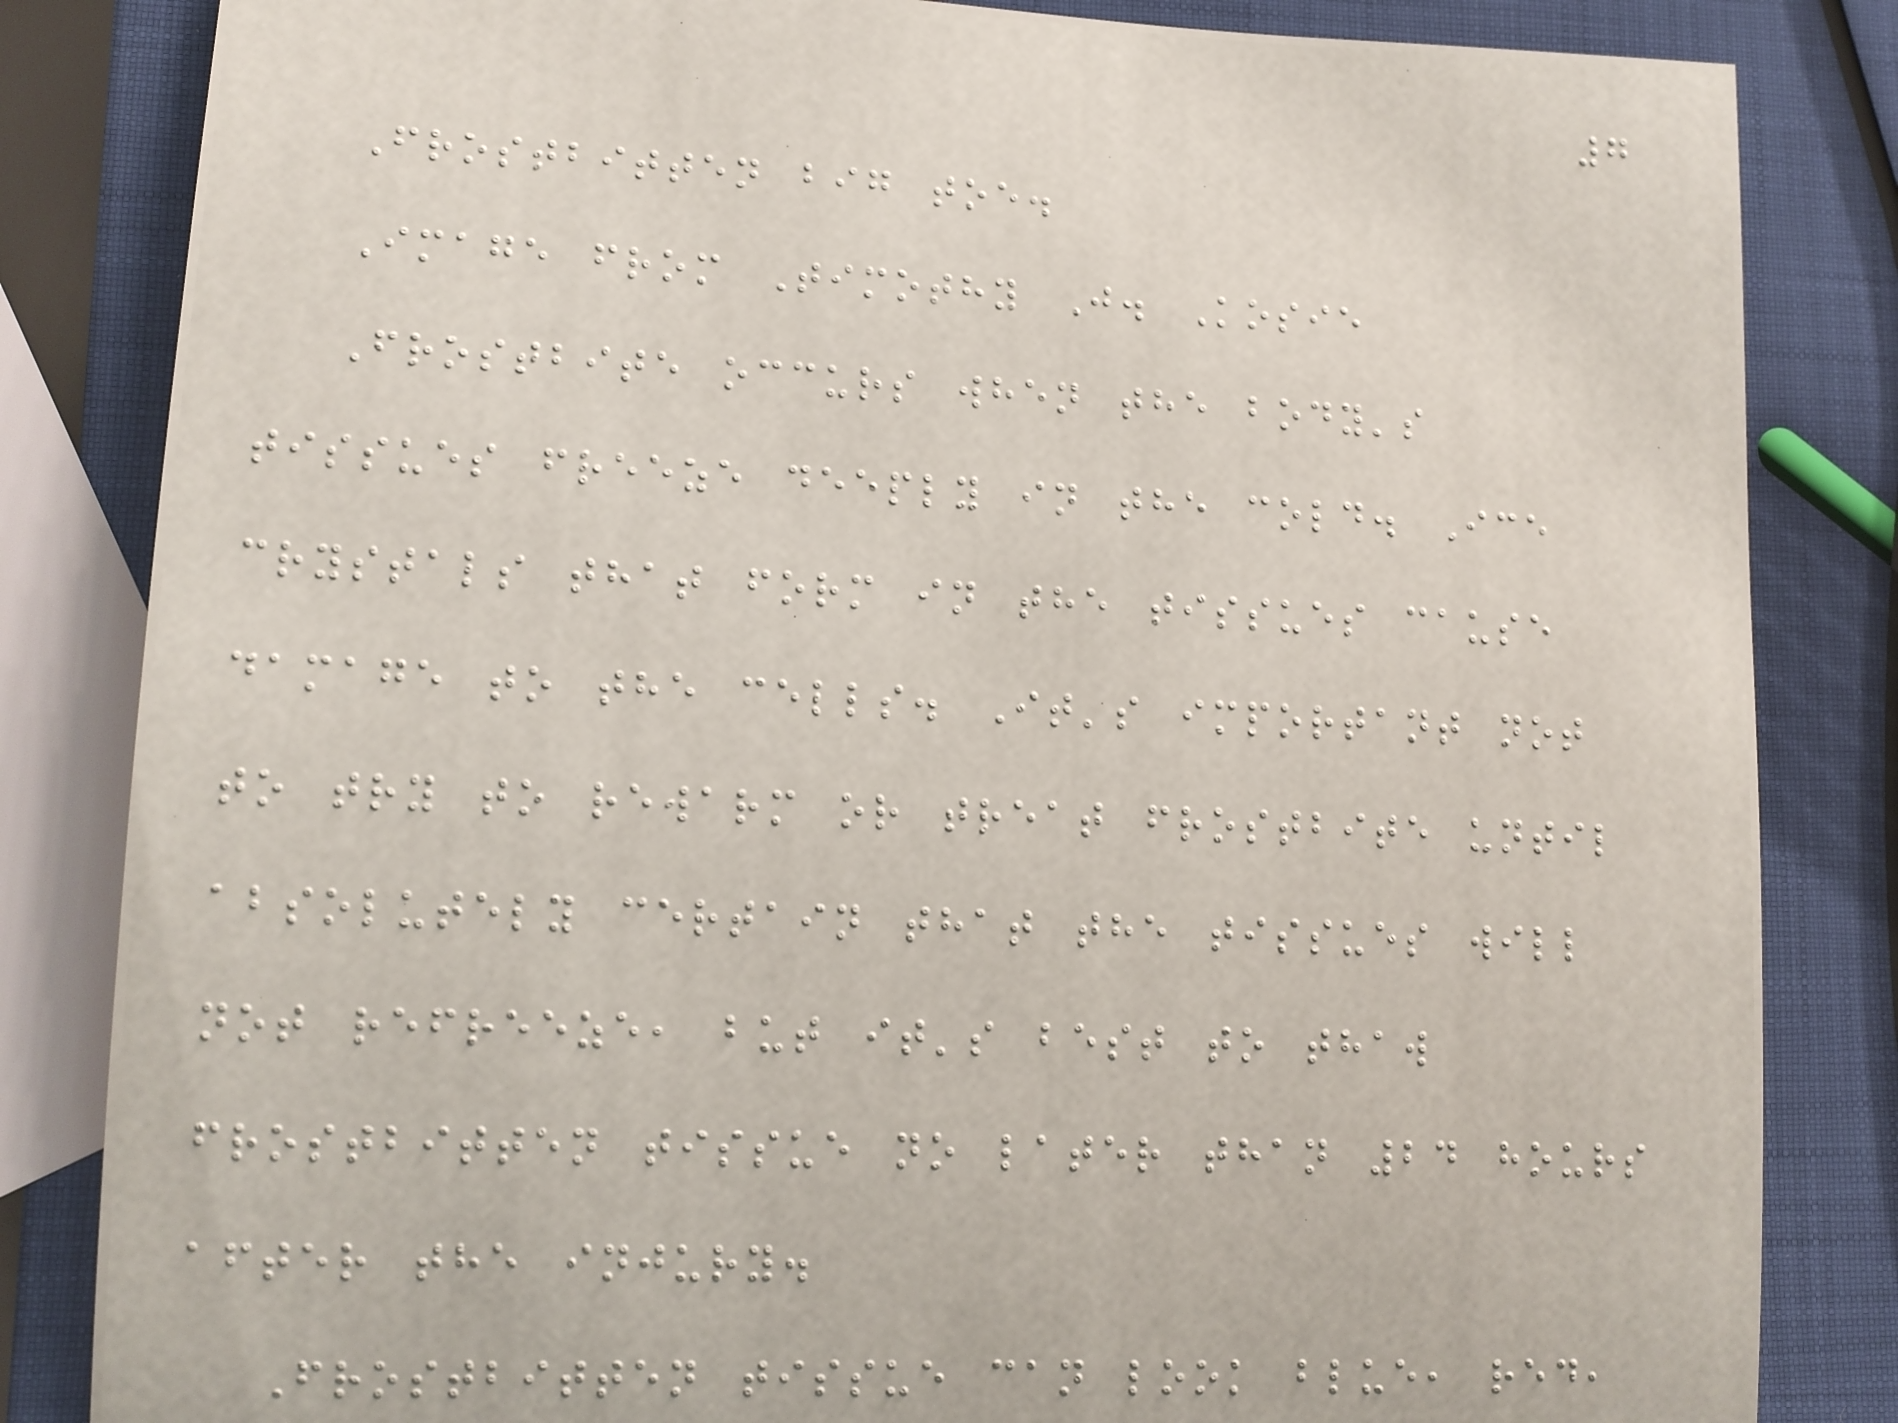7
Frostbitten big toe.
Image from Timothy J. Kosie
Frostbite occurs when the body's
tissues freeze deeply in the cold. Ice
crystals that form in the tissues cause
damage to the cells. It's important not
to try to rewarm or treat frostbite until
absolutely certain that the tissues will
not refreeze, but it's best to thaw
frostbitten tissue no later than 24 hours
after the injury.
Frostbitten tissue can look blue, red,
